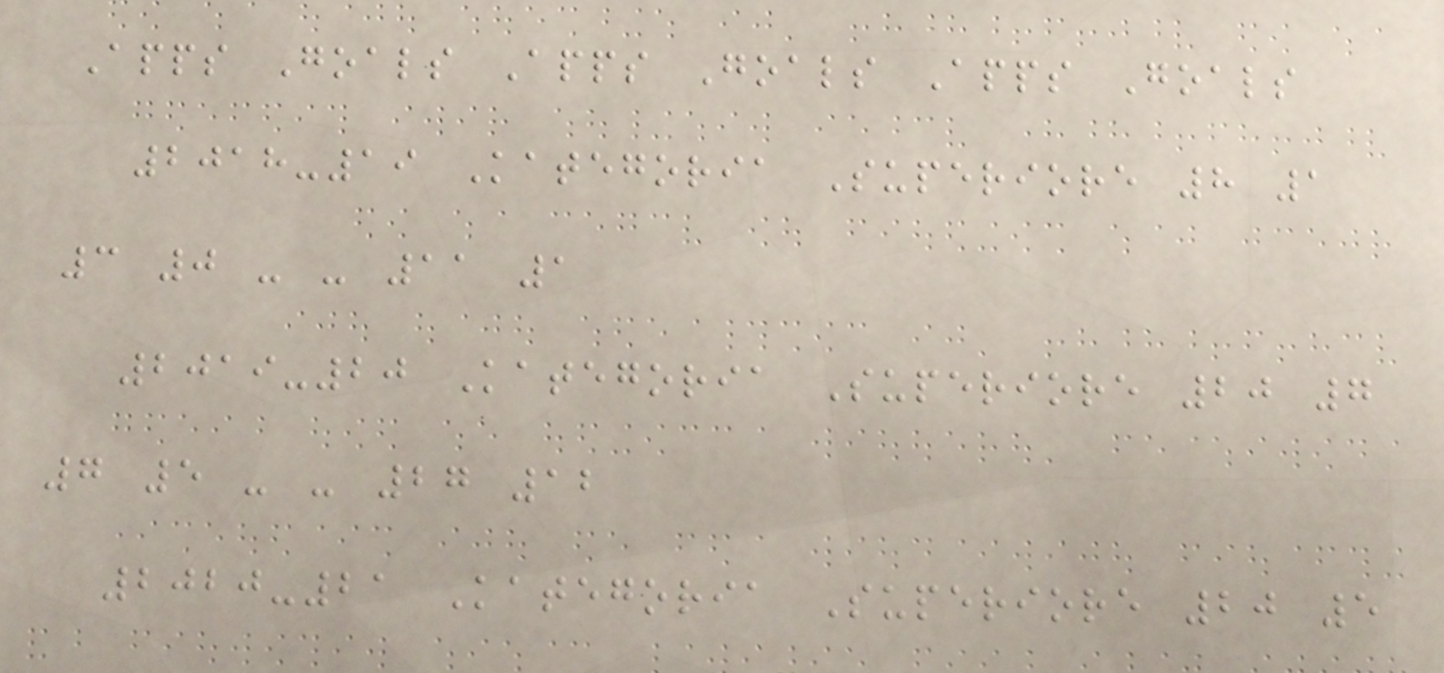Apps Goals Apps Goals Apps Goals
2018-19 Kategoria Superiore 8 1
3 0 - - 11 1
2019-20 Kategoria Superiore 20 7
7 5 - - 27 12
2020-21 Kategoria Superiore 20 5
